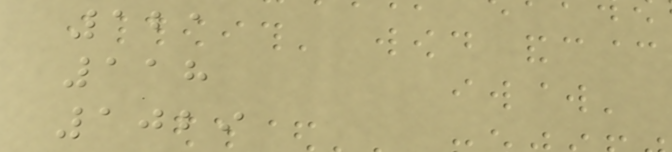121
118
1029
